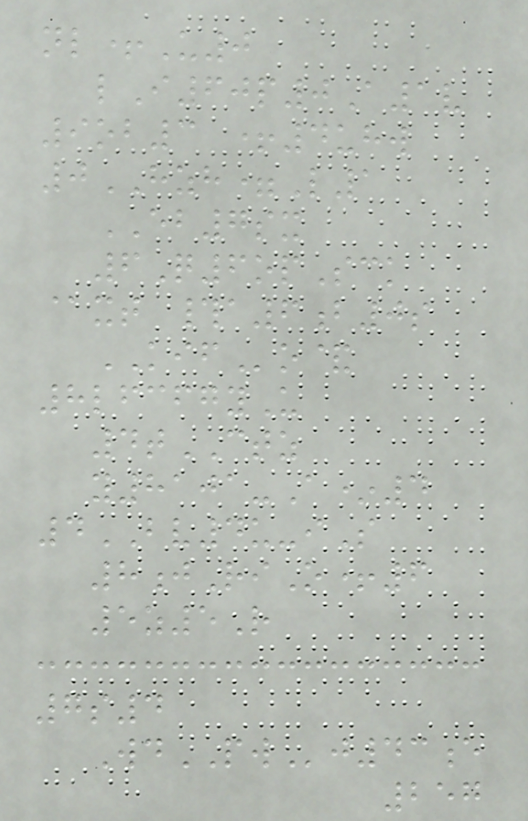nl+U0
lI60p0A1v
9ob3 +4uhw
0HZH=L1
EB7sx
6Q6opSck
@xt #a6b0s
KIFo&
8lfcfgyU
4tCTZ
y8101-A*4
4BV4u-iS
8jRiO+6
5z5R
7s4
WdPWj43e
257
